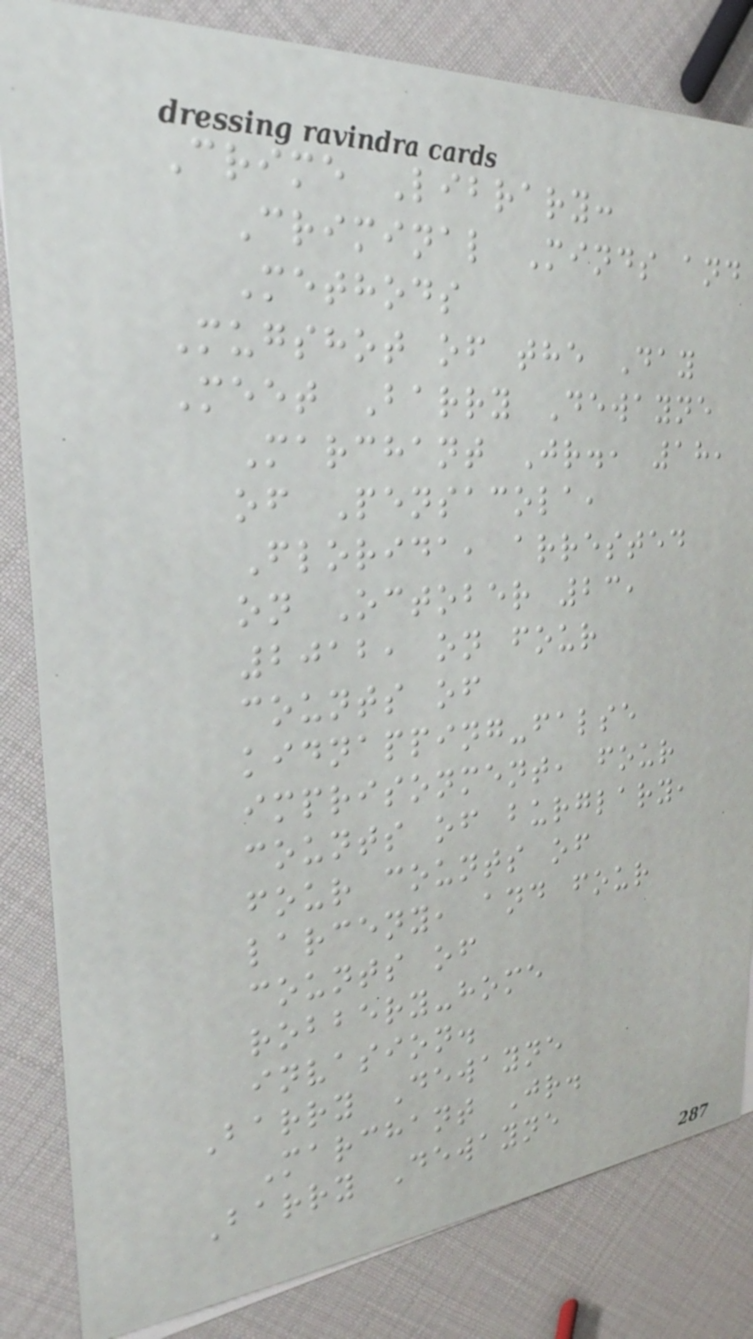Crime Library:
Criminal Minds and
Methods
Mugshot of the Day
Meet Barry Dewayne
Marchant Jr., 18,
of Pensacola,
Florida, arrested
on October 23,
2012, on four
counts of
kidnapping-false
imprisonment, four
counts of burglary,
four counts of
larceny, and four
counts of
robbery-home
invasion.
Barry Dewayne
Marchant Jr.
Barry Dewayne
